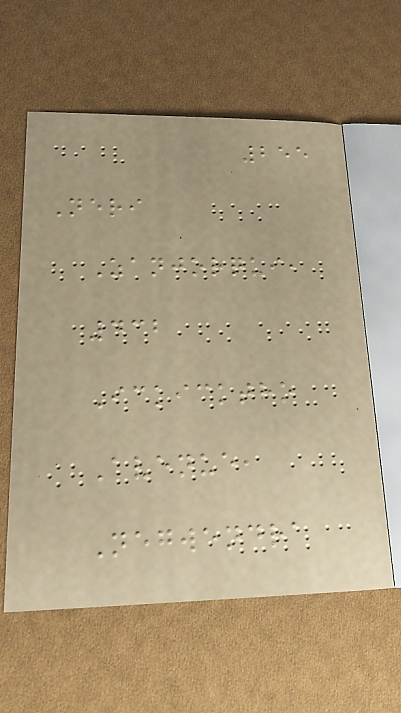255
Neri
Zanjorqui,
432
Ickicktho
Avenue,
Negwendra
